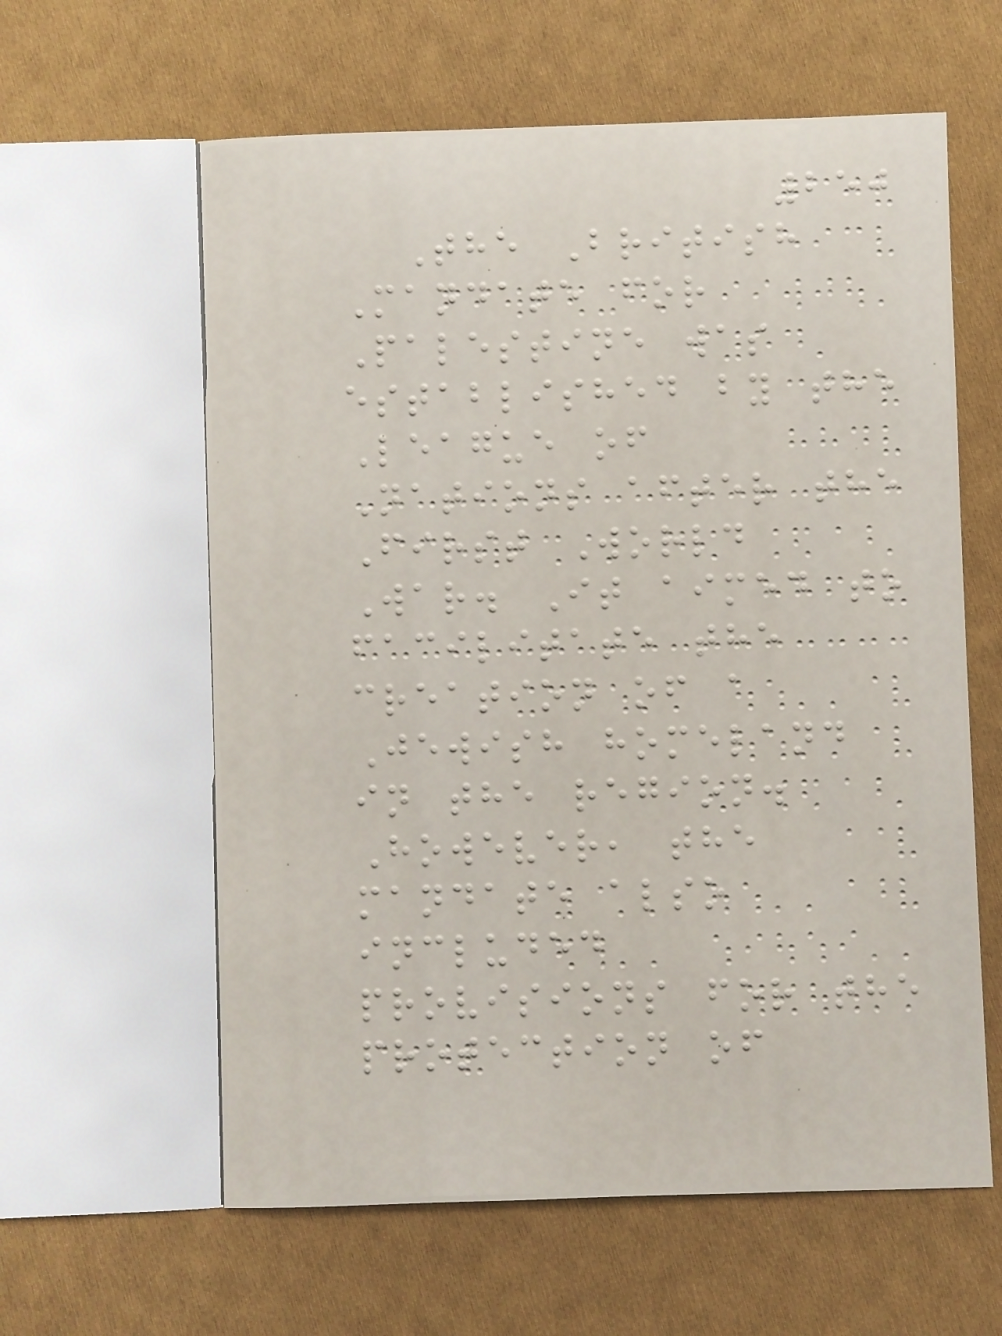250
The British
Mandate for
Palestine was
established by the
League of
Nations after the
First World
War. It aimed to
facilitate the
creation of a
Jewish homeland
in the region.
However, the
mandate also
included
provisions for the
protection of
